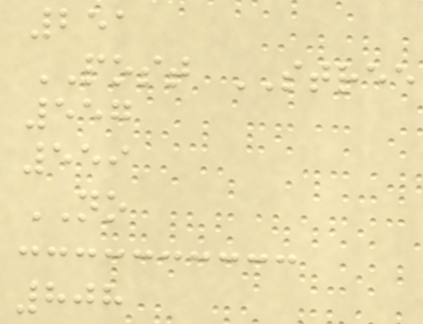251
POST STREE
557
559
NO
808
